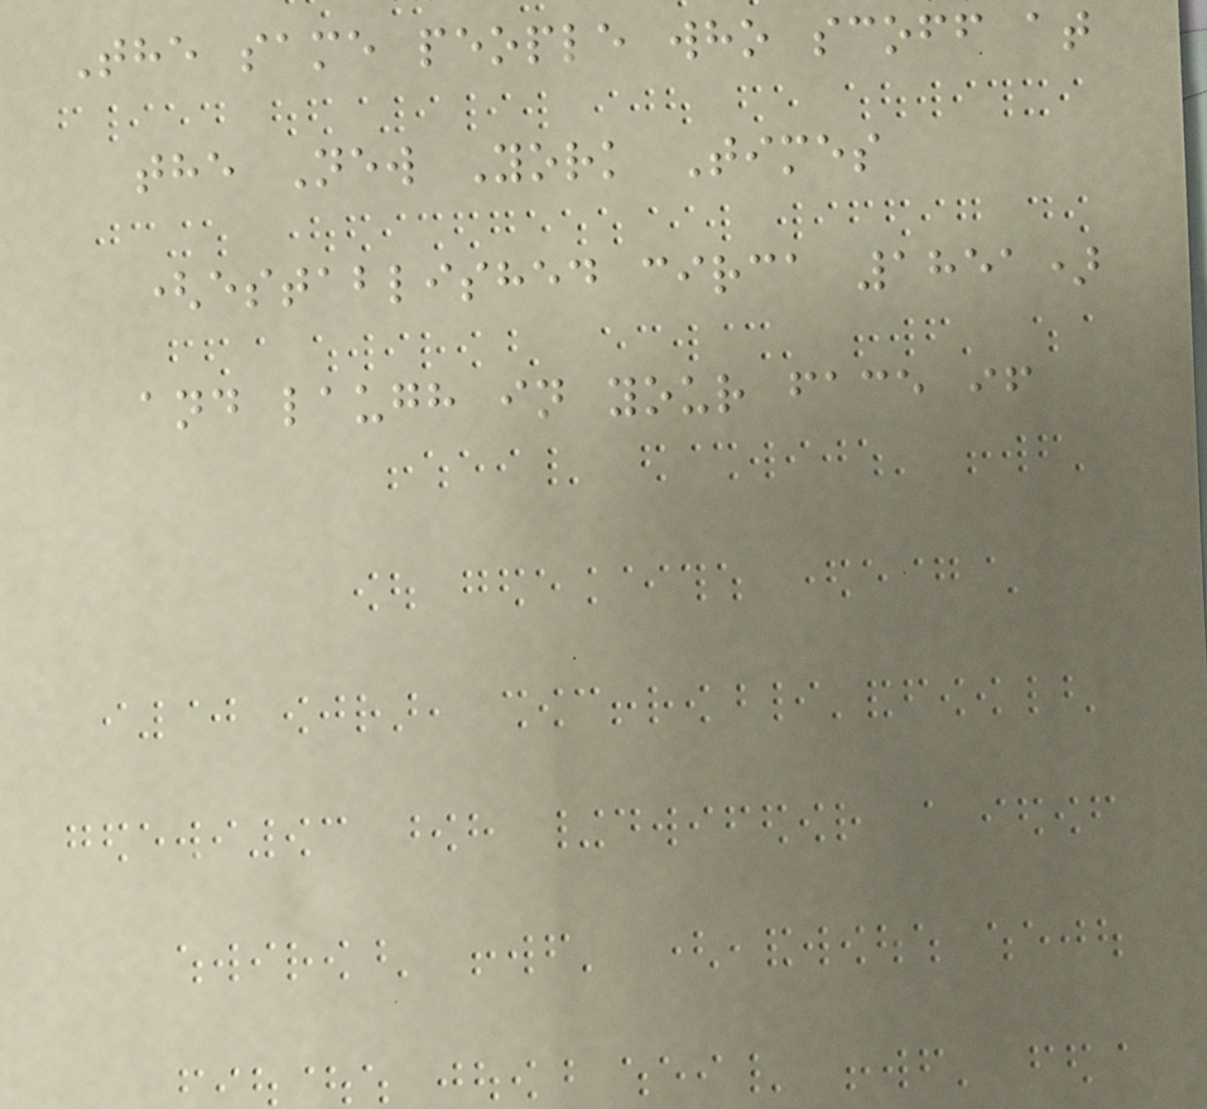The same people who scoff at
the New York Times
(established circa 1851)
and laugh in your face if
